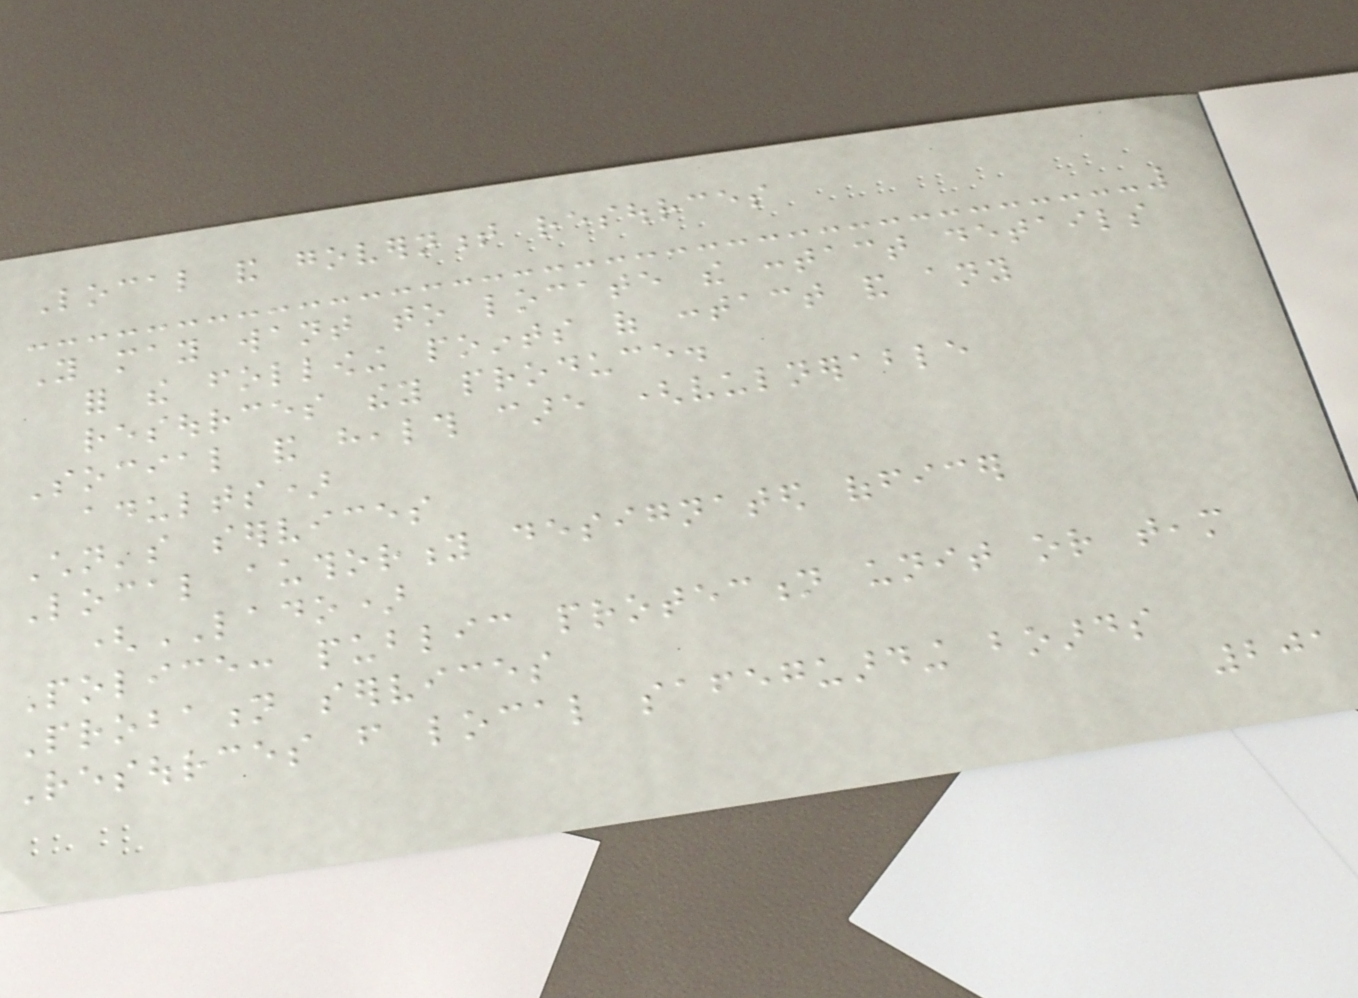Local and government resources
You may want to locate the contact details
for the following points of contact and any
resources they produce.
Social and health care (vulnerable
adults)
Children's services
Local authority designated officer
(LADO)
Police: public protection unit or team
Probation services
Resources from local safeguarding boards
201
